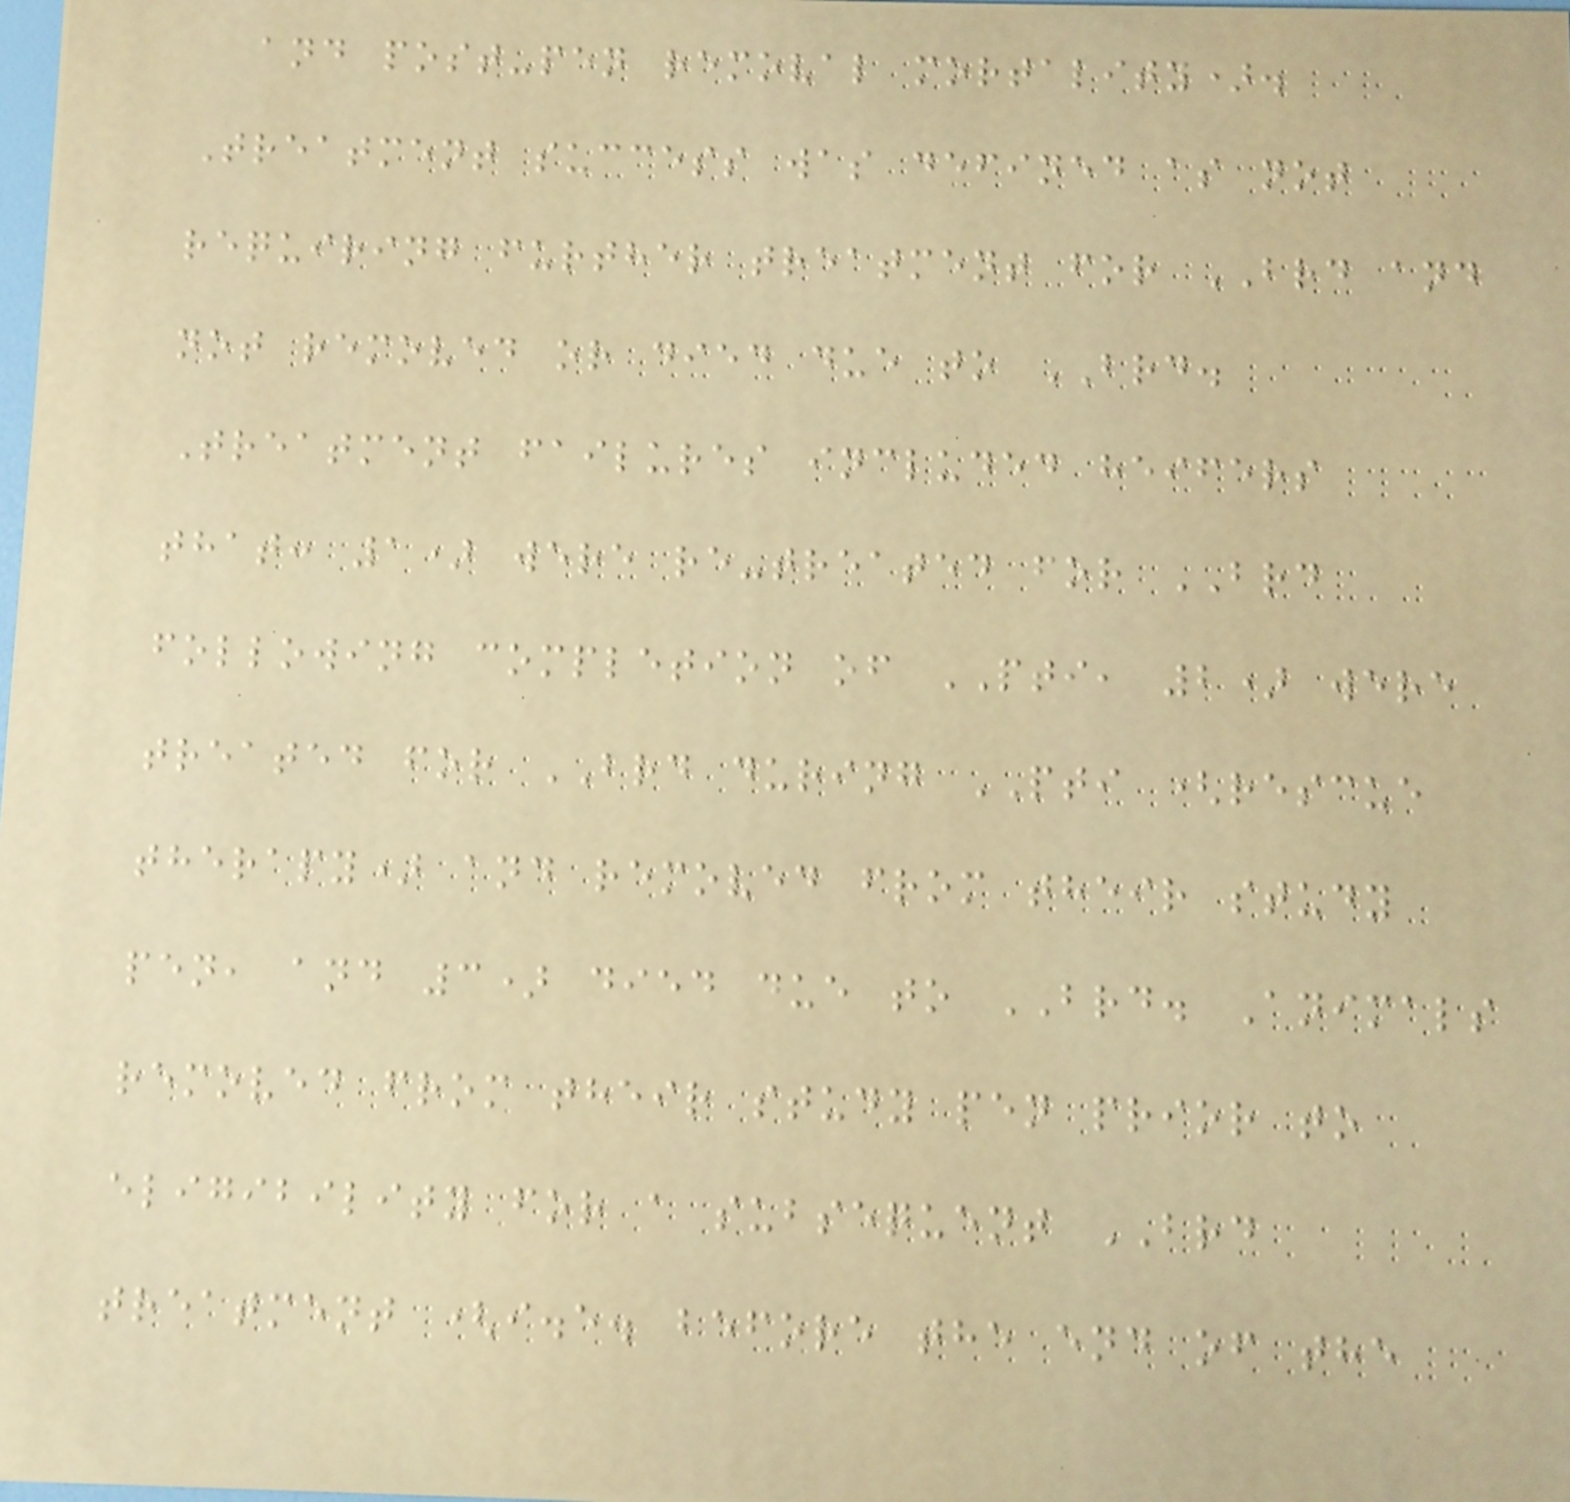and post-pen removal mortality).
Treatment success was defined as not
requiring further treatment for BRD and
not removed or died due to BRD.
Treatment failures included heifers
that: 1) were re-treated for BRD
following completion of PTI, 2) were
treated for BRD during PTI (rescue
therapy) and removed from their study
pen, and 3) died due to BRD. Animals
removed from their study pen prior to
eligibility for a subsequent BRD
treatment (i.e. before the end of the
